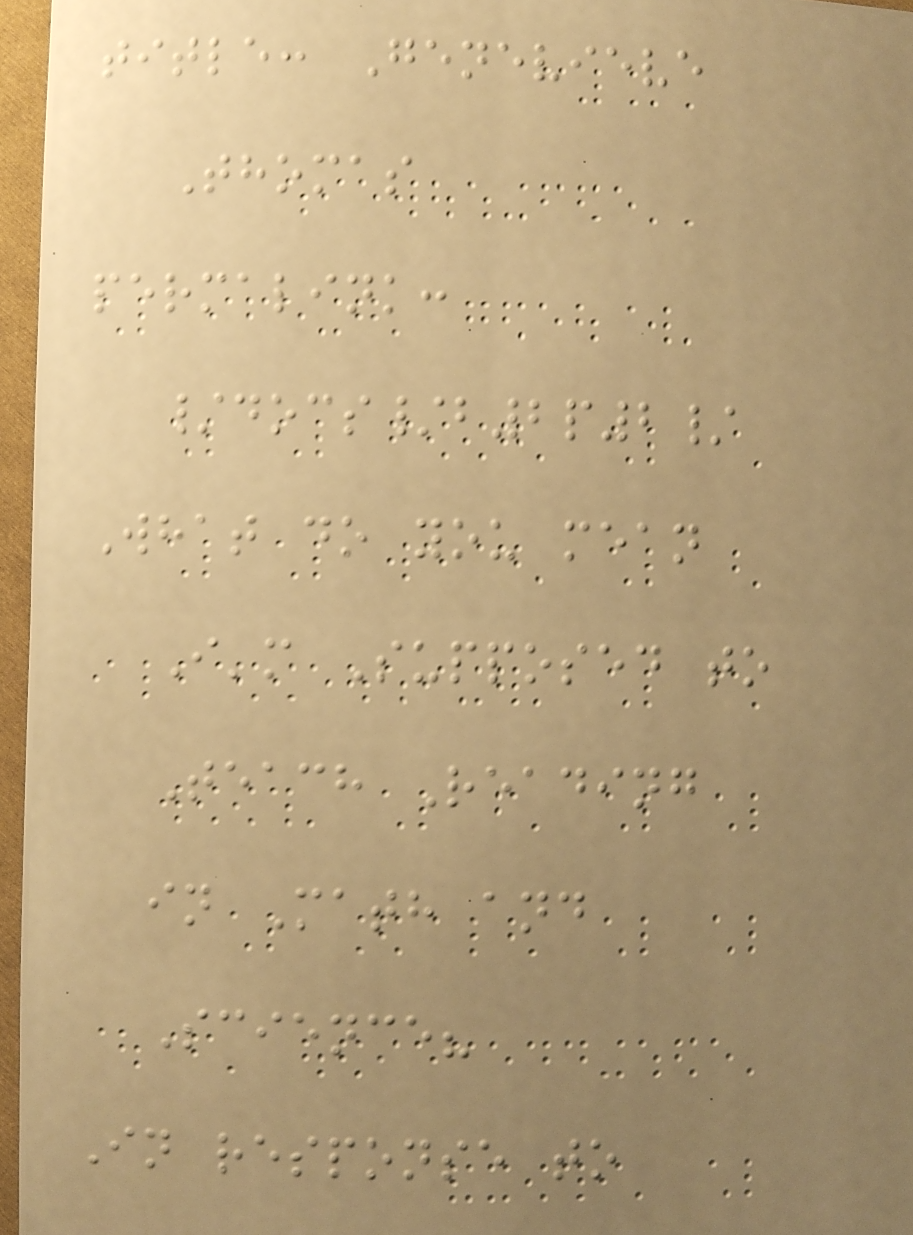title: Genevieve
Thomas
permalink:
/docs/b2p2/
What do you mean
I'm Supposed to
Teach Reading
in Math and
Science?
In response to
